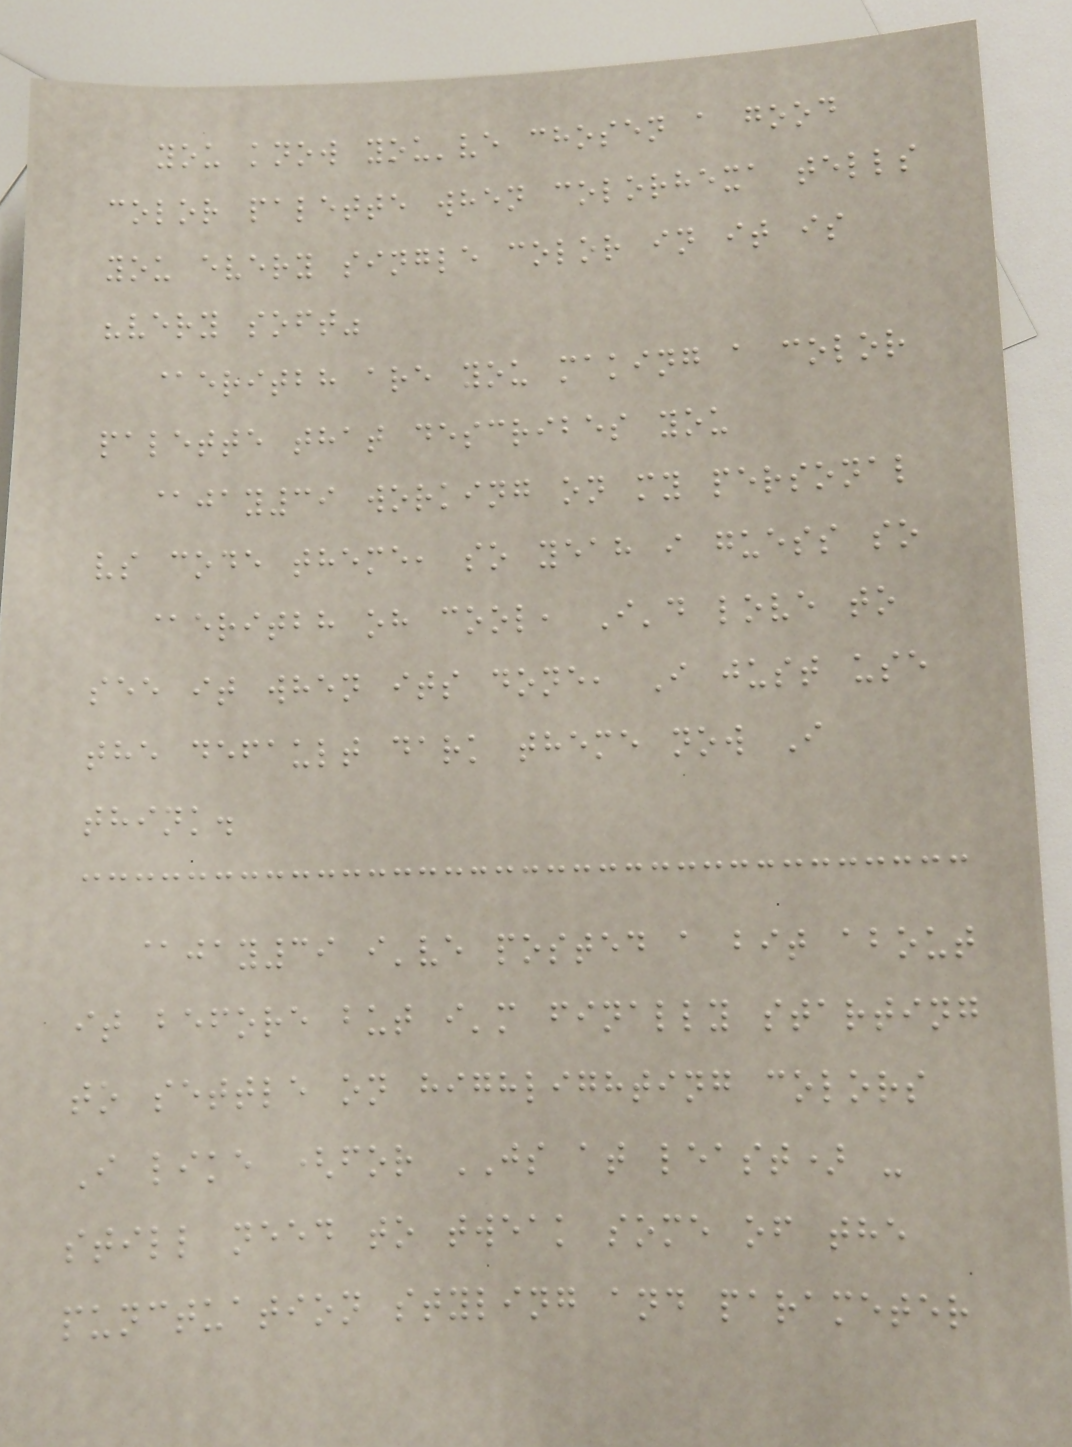you know you've chosen a good
color palette when colorhexa tells
you every single color in it is
"very soft"
@eritbh are you making a color
palette that describes you
@jay39 working on my personal
vs code theme, so yeah i guess so
@eritbh oh cool, I'd love to
see it when its done, I just use
the default dark theme now I
think.
@jay39 i've posted a bit about
it before but i'm finally starting
to settle on highlighting colors
I like (for JS at least) -
still need to tweak some of the
punctuation styling and parameter
